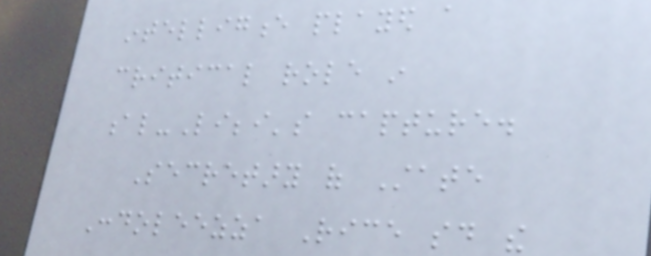intelligence played a
critical role in
al-Libbi's capture.
Secretary of State
Condoleezza Rice said the
